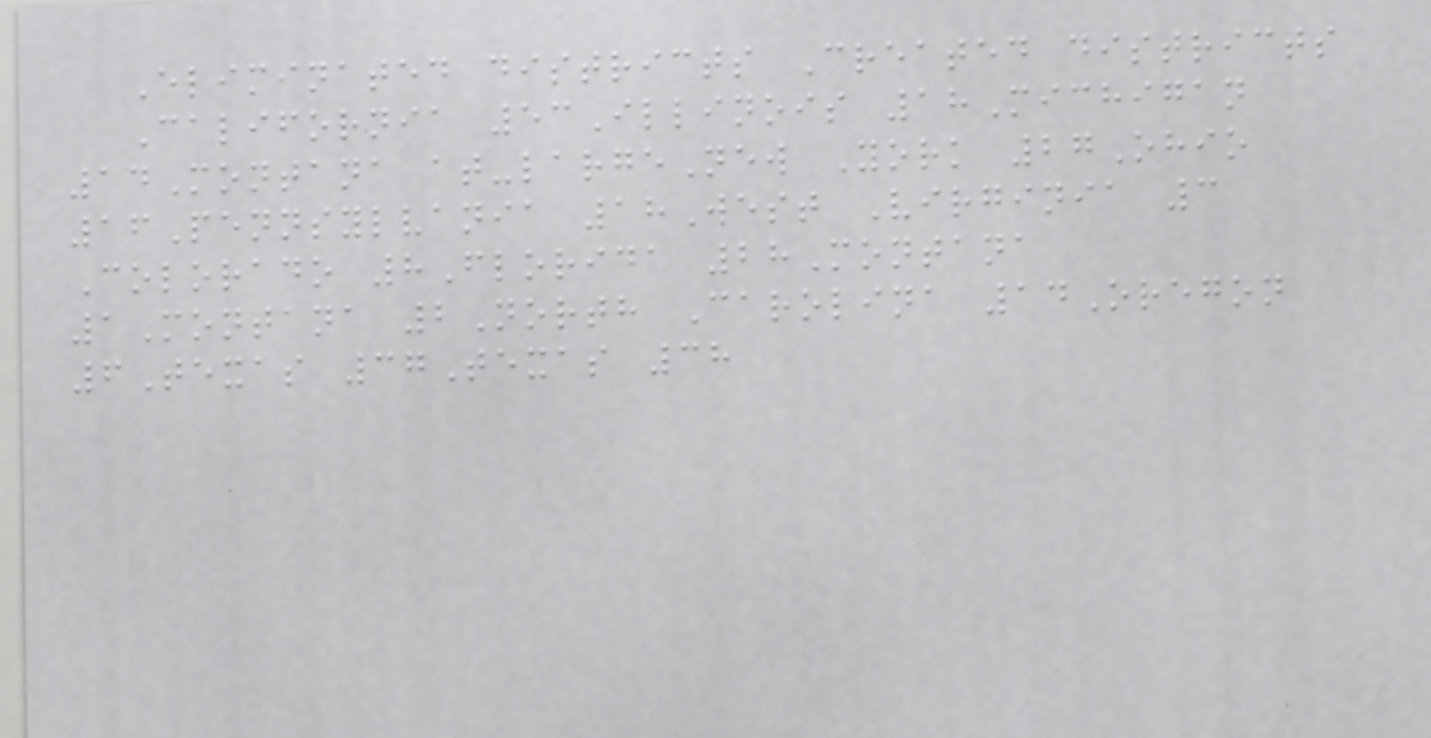Eliminated districts Created districts
California 53Illinois 18Michigan
14Montana at-largeNew York 27Ohio
16Pennsylvania 18West Virginia 3
Colorado 8Florida 28Montana
1Montana 2North Carolina 14Oregon
6Texas 37Texas 38
